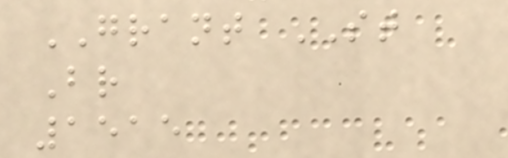GRANT ST
Br
1515
